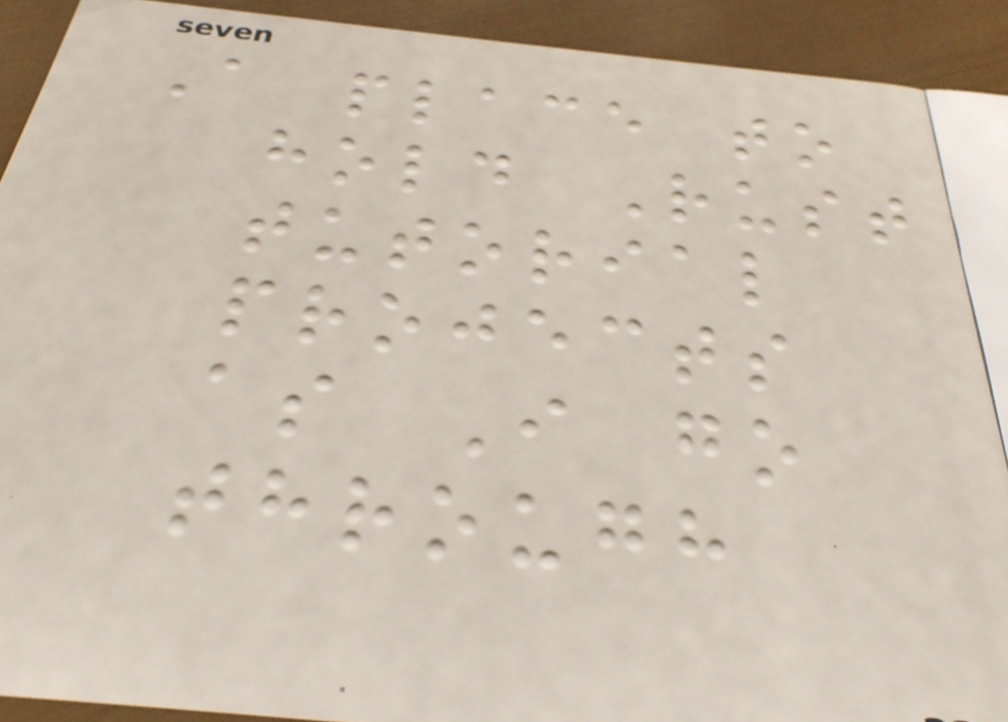A place to
hold Rust
tutorial
projects
as I go
through
